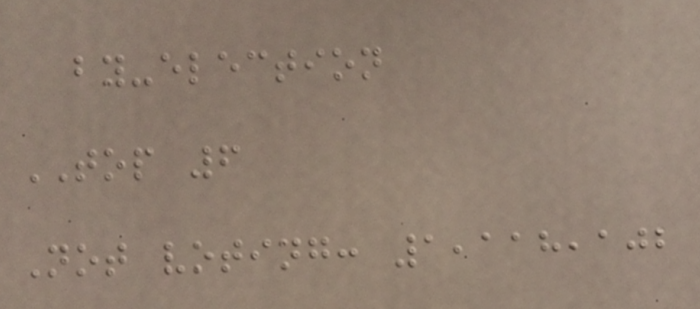by-election
TOP 6
Not voting: 1,118,102
